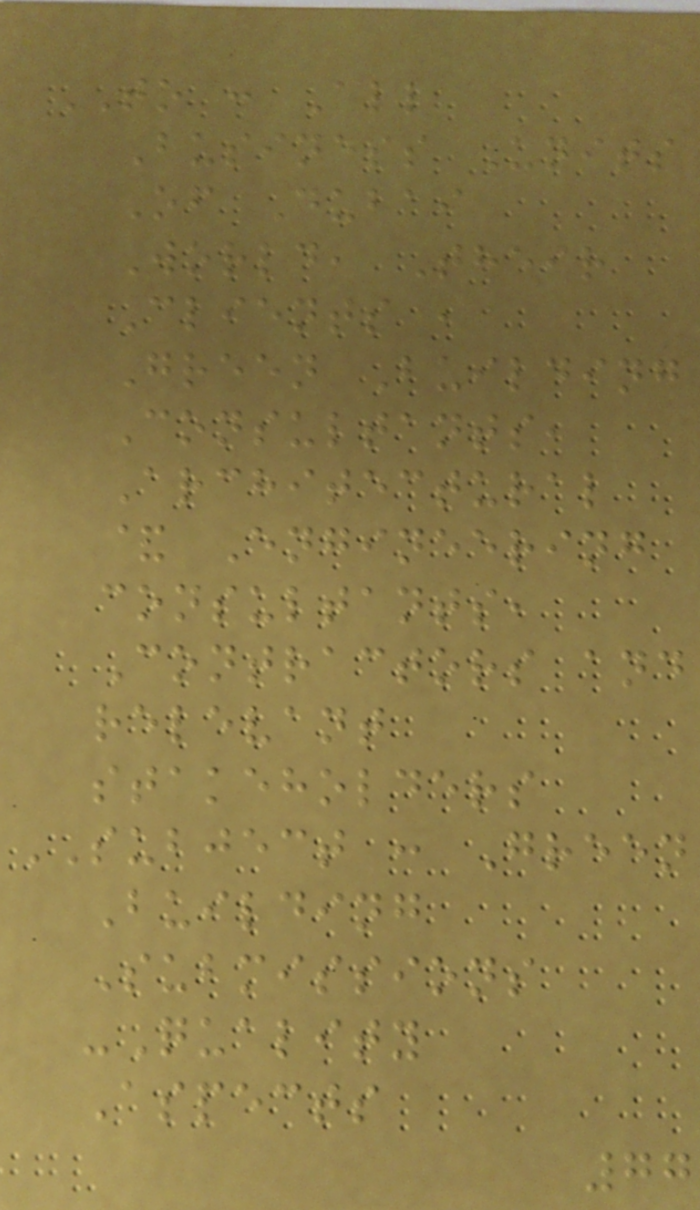TO : All
Business Units
Of Dubai
World, Their
Clients ,
Green Building
Consultants,
Architectural
& Engineering
consultants,
Contractors and
relevant
stakeholders
SUBJECT : Green
Building
Submissions
-Quality
Aspects
77
